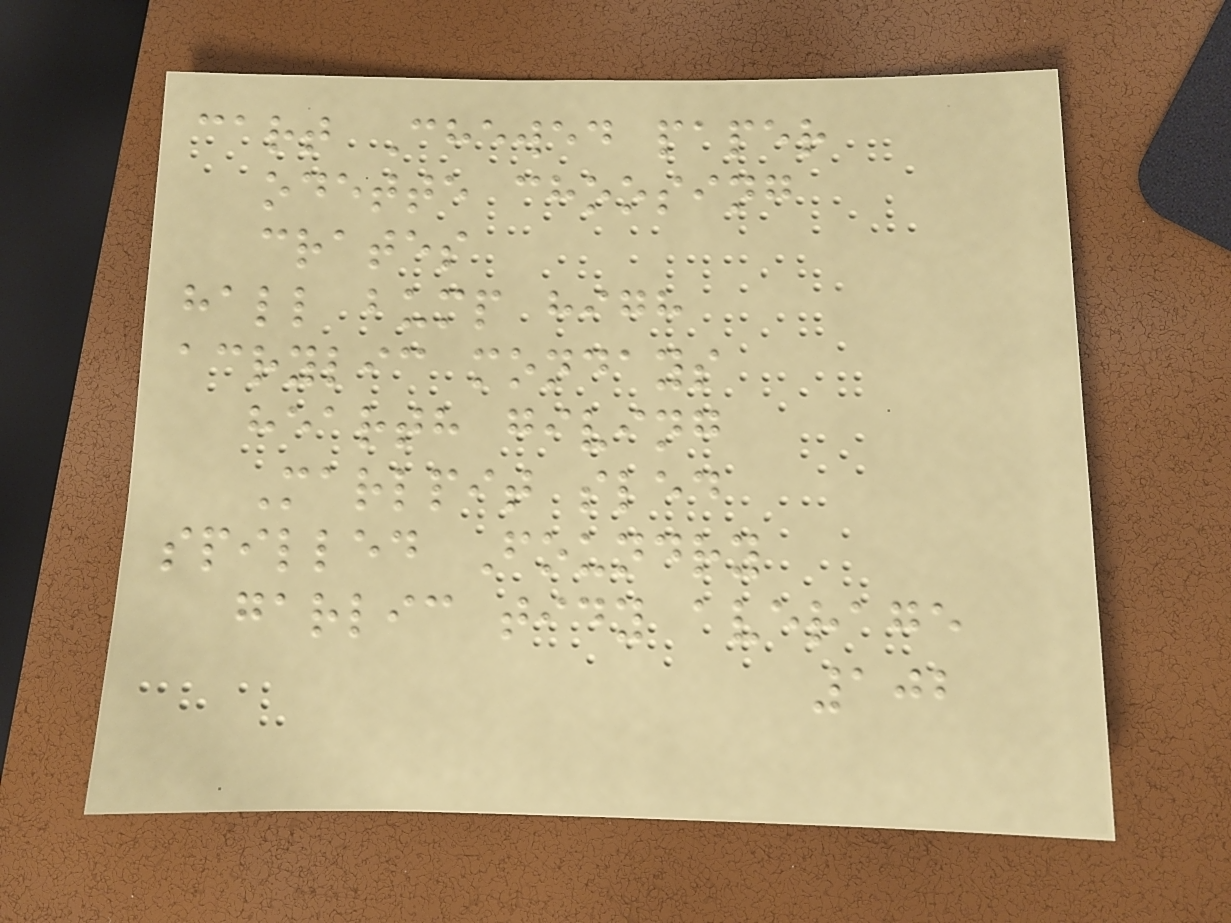cart Chewed paper
odette choosing
crates
hall bump high
acrylic mondays
hearth giving
Marlpit sled
spilled Foundry
garlic tidy average
102
